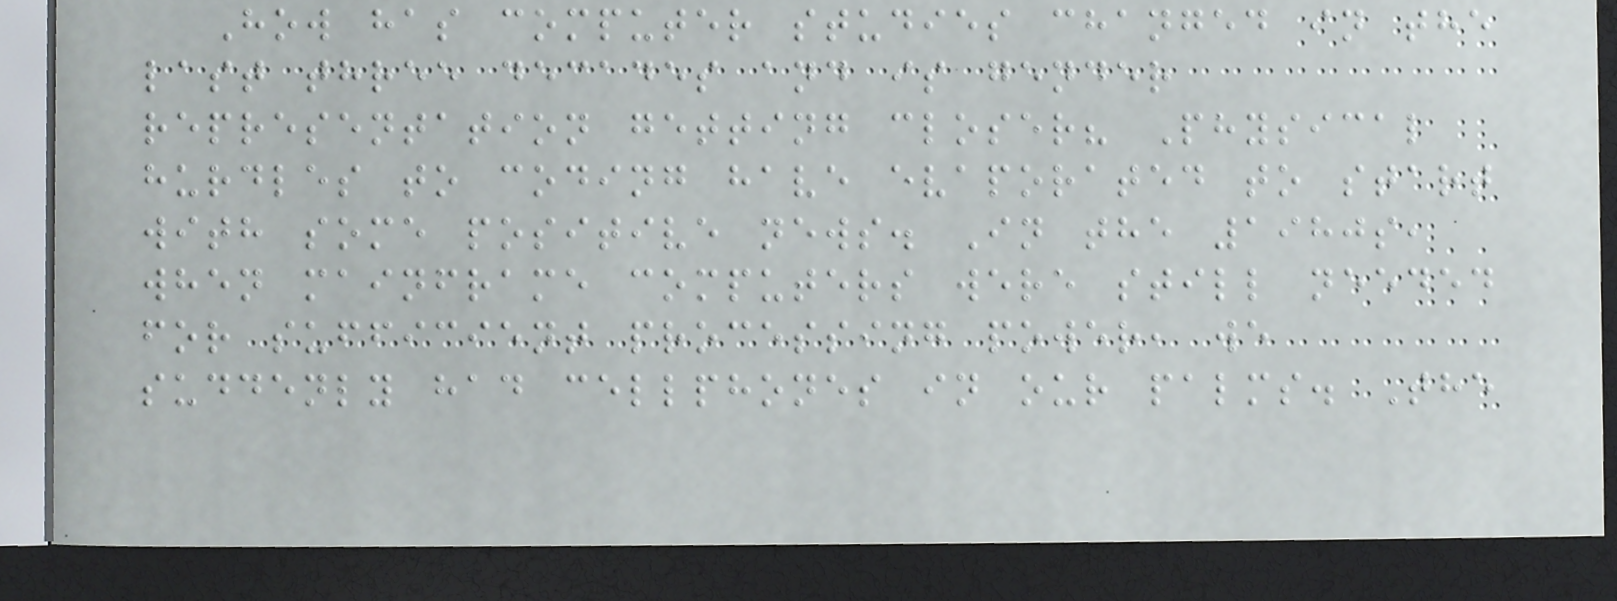How has computer studies changed in the
last three decades and is gender
representation getting closer? Physical
hurdles to coding have evaporated to start
with some positive news. In the 1980s,
when mainframe computers were still needed
for sufficient processing power, we
suddenly had cellphones in our palms. The
